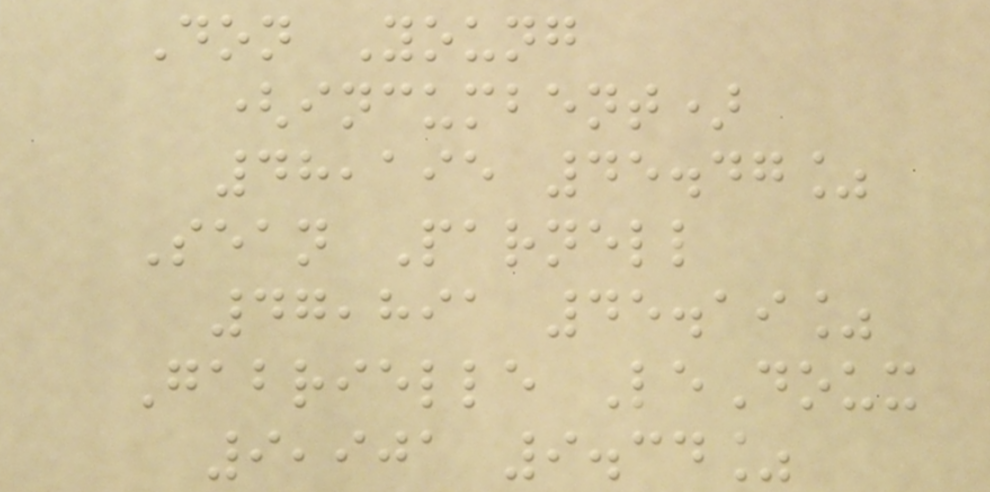Don Young
(incumbent)
48,195 45.47%
Sean Parnell
47,891 45.19%
Gabrielle LeDoux
9,901 9.34%
